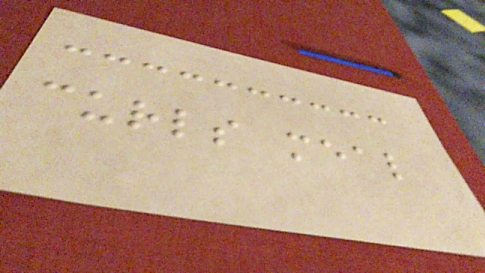curls meal
